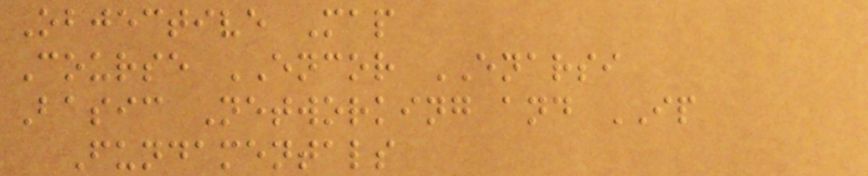Objective Map
Course ENCOR ENARSI
Basic Networking and IP
Fundamentals
